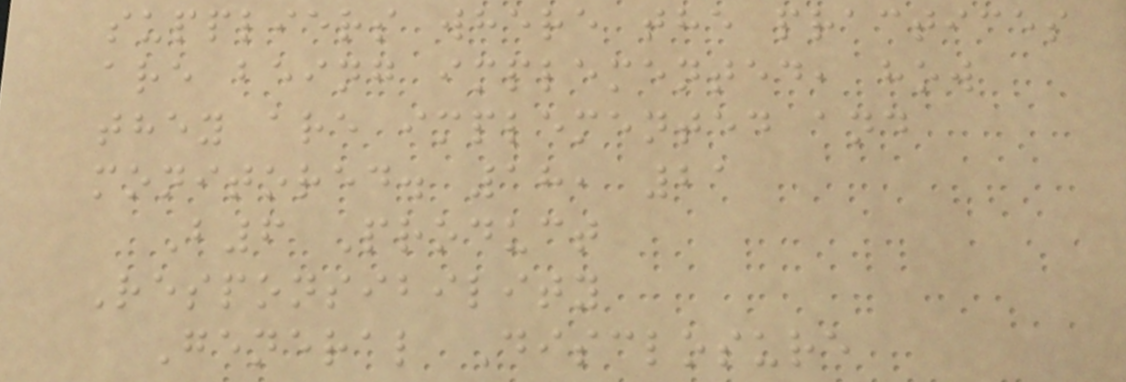suppliers where the practices
are being implemented, how
they are implemented and
monitored. 18, 21
B6 Product
Responsibility
General Disclosure
